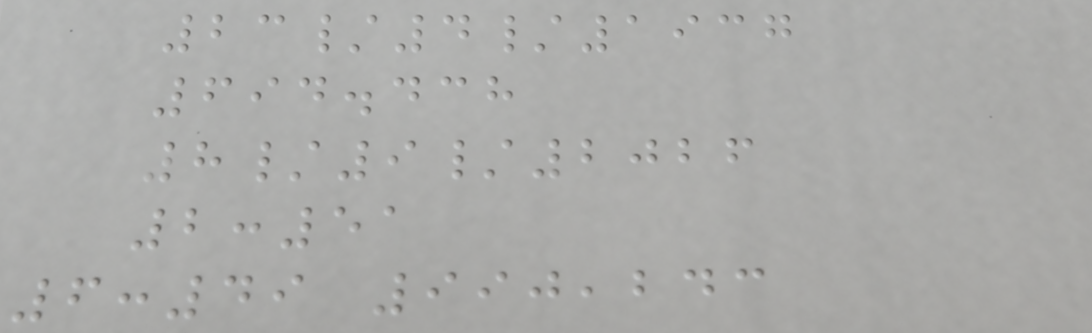23/4/1937
694.438
8/9/2026
2:51
6:49 990,243
